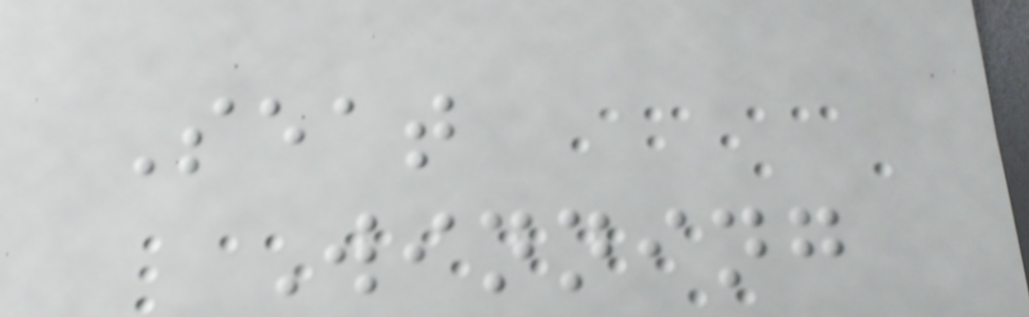Seat
Winning
